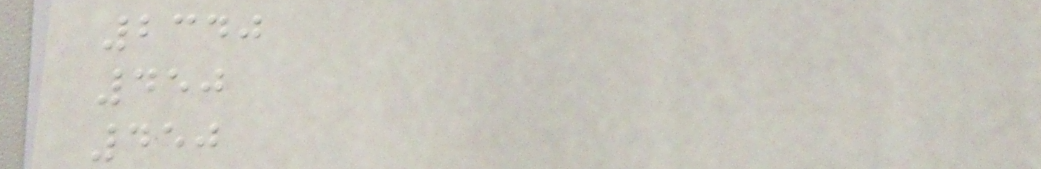2340
450
450
